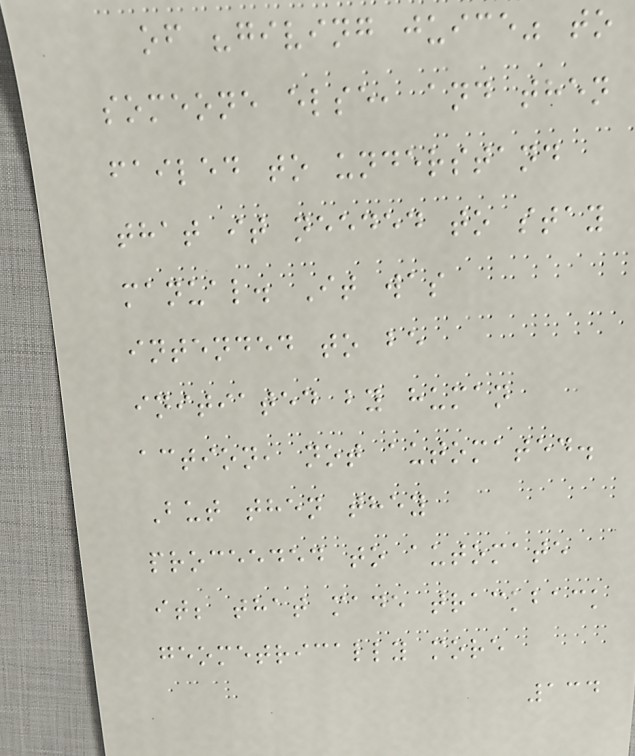of "giving juice" to
someone else, and then
failed to understand
that it needed to stay
manual. It was
intended to be
initiated by human
action, not automated.
But then they
proceeded to automate
it; that made trackback
geometrically more
134
